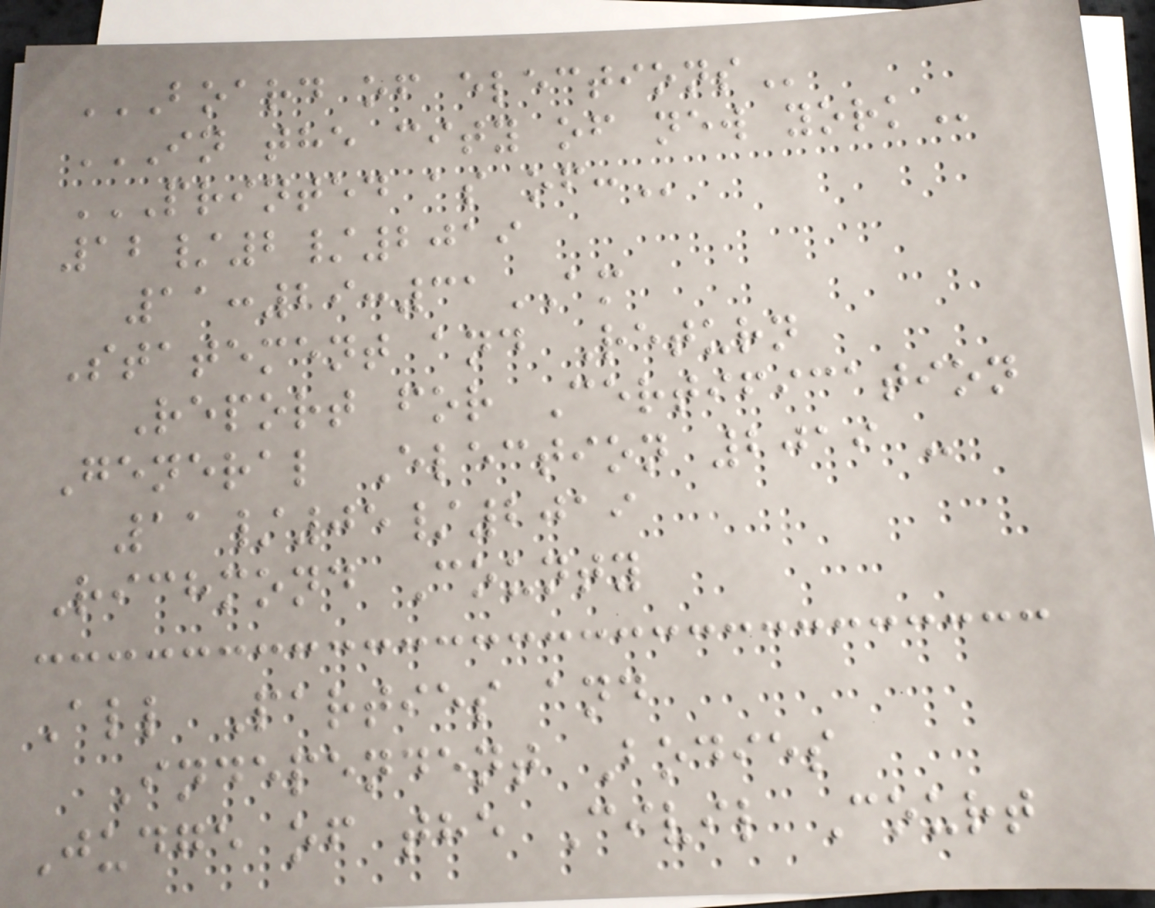BOARD OF ELECTIONS
IN THE CITY OF NEW YORK
PRINTED AS OF:
12/2/2019
11:29:31AM
Statement and Return
Report for Certification
General Election 2019 -
11/05/2019
Richmond County
All Parties and
Independent Bodies
Judge of the Civil Court
